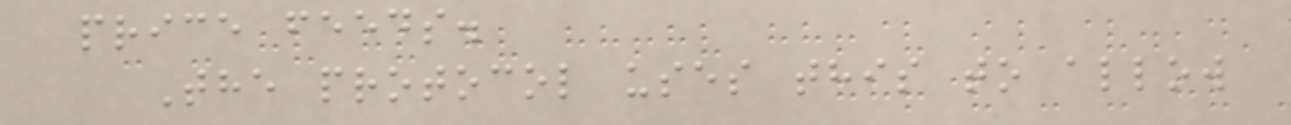price feeds.
The protocol uses this to allow
